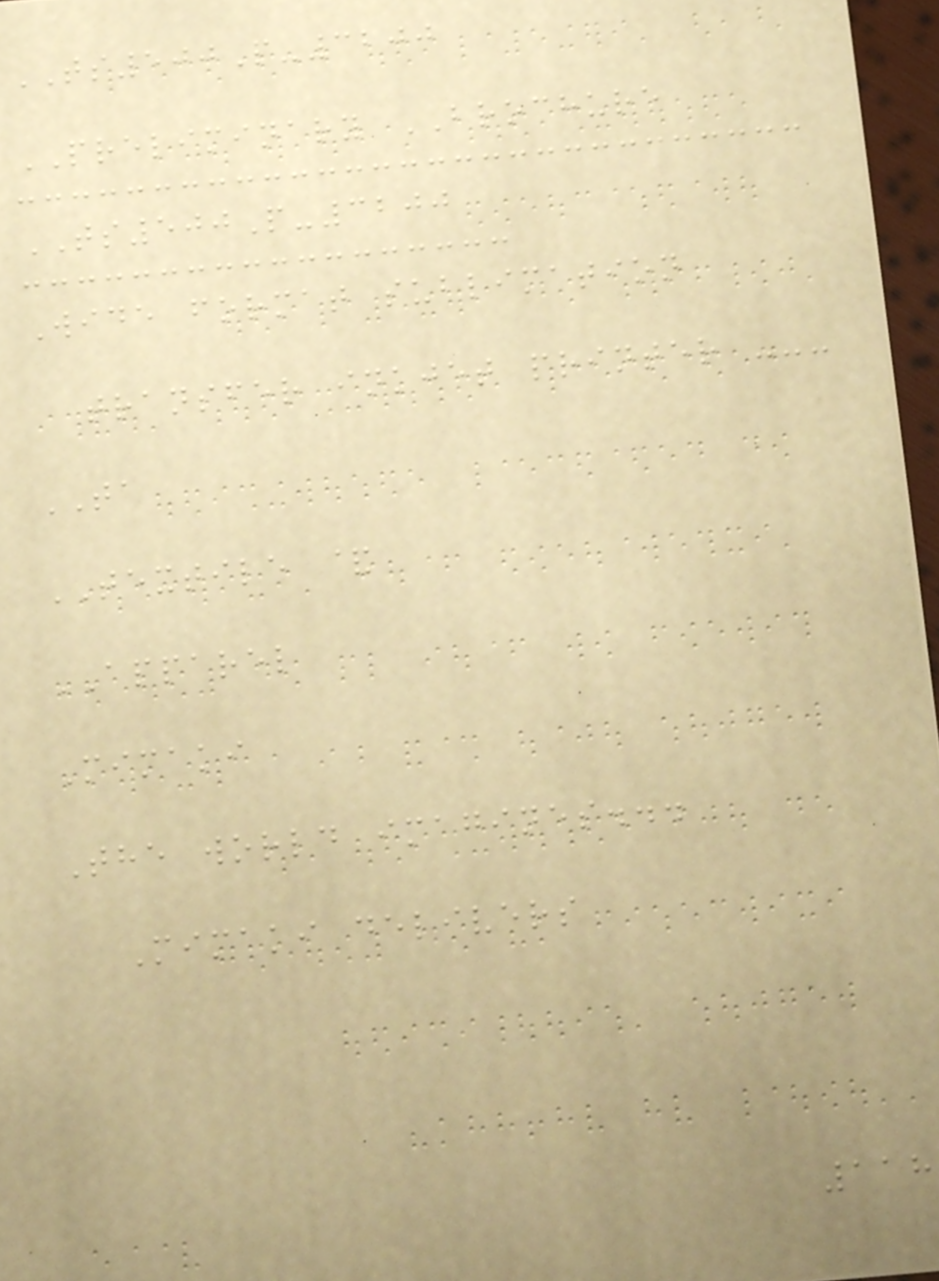TS500P-3200
PRELIMINARY BROCHURE
TS500P-3200
Wide format sublimation
transfer inkjet printer ---
TA
TEXTILE &
APPAREL
Mimaki
The world imagines...
Mimaki delivers
118
